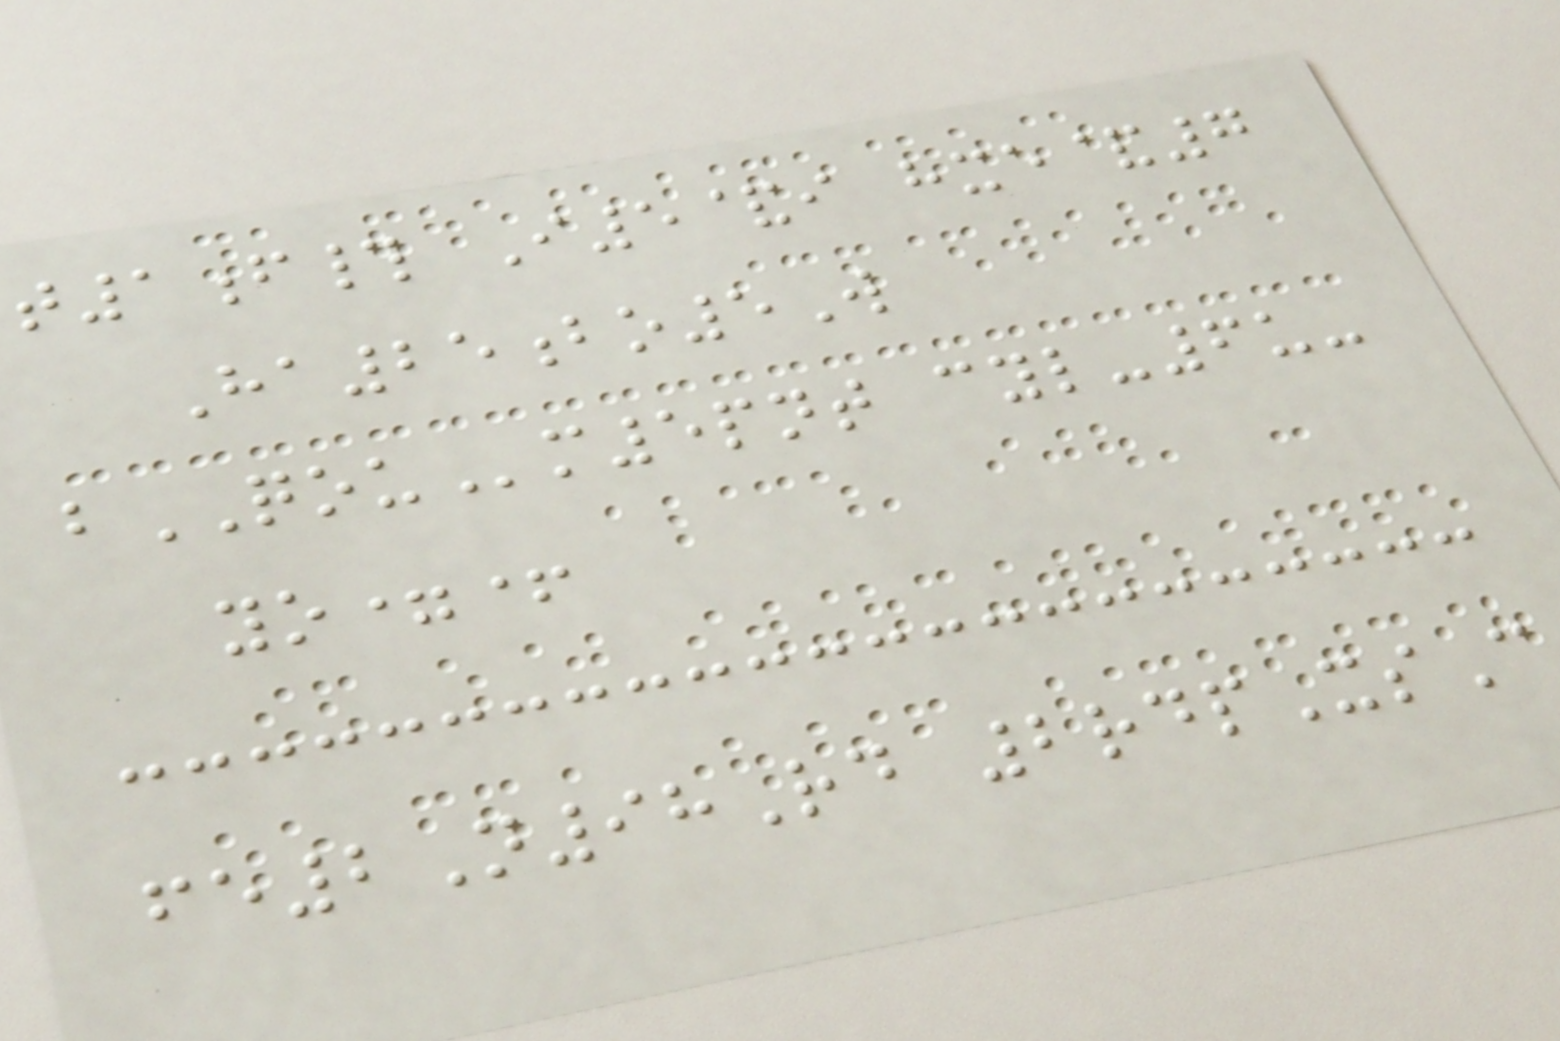t1f# I5&i hxe&7
Ha25bo5W
bQOUm5pnt cyl-6u-
yo=+
fe2N98Rd 2rdpXsC
